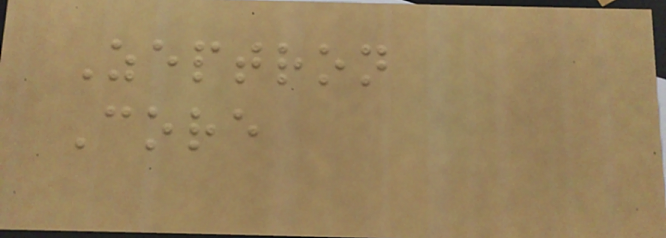Zeptron
Core
